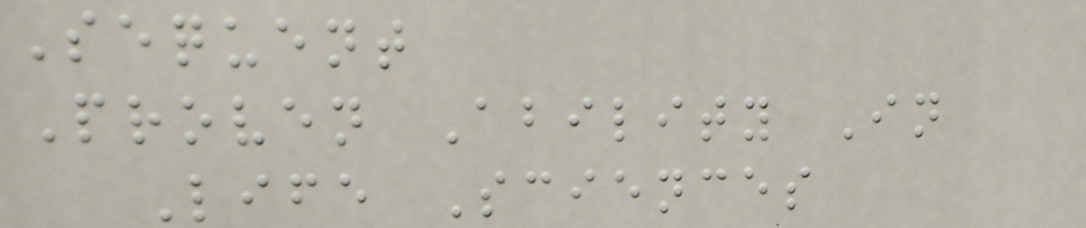Sequent
Proven Ability In
Life Sciences
